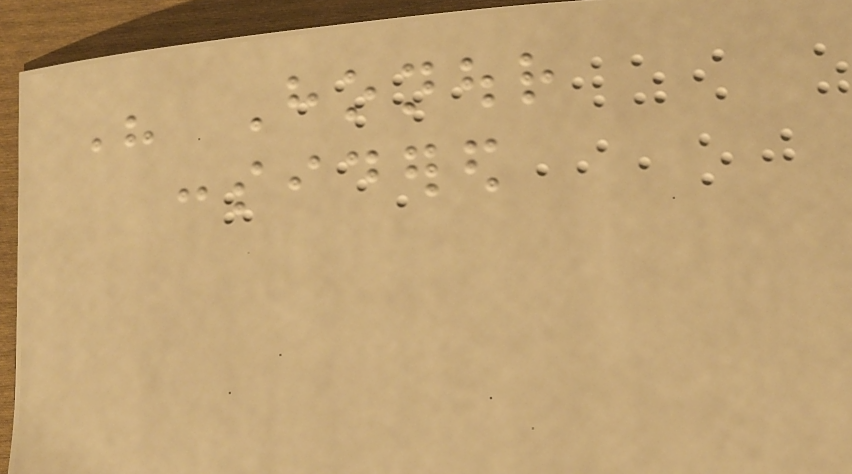His Honour
considered
